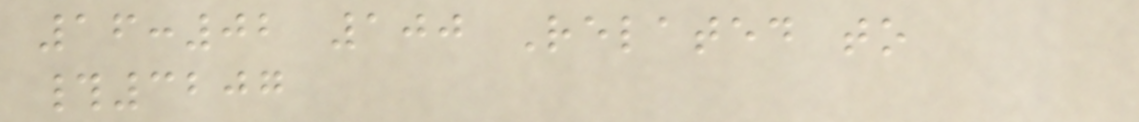16:02 100 Related to
#3207
